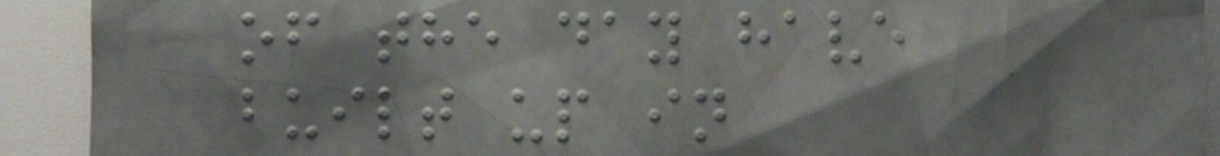of the day have
built up in
